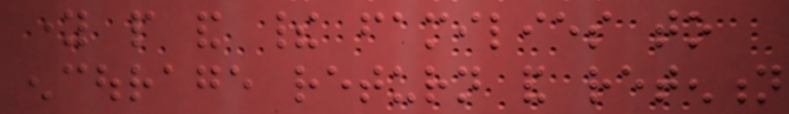young people and their families to
encourage return and retention
